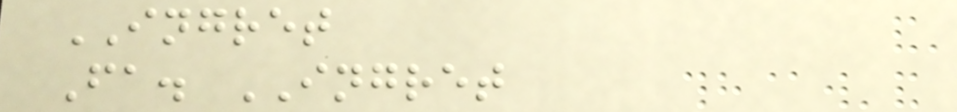INGRET
Fa. INGRET
